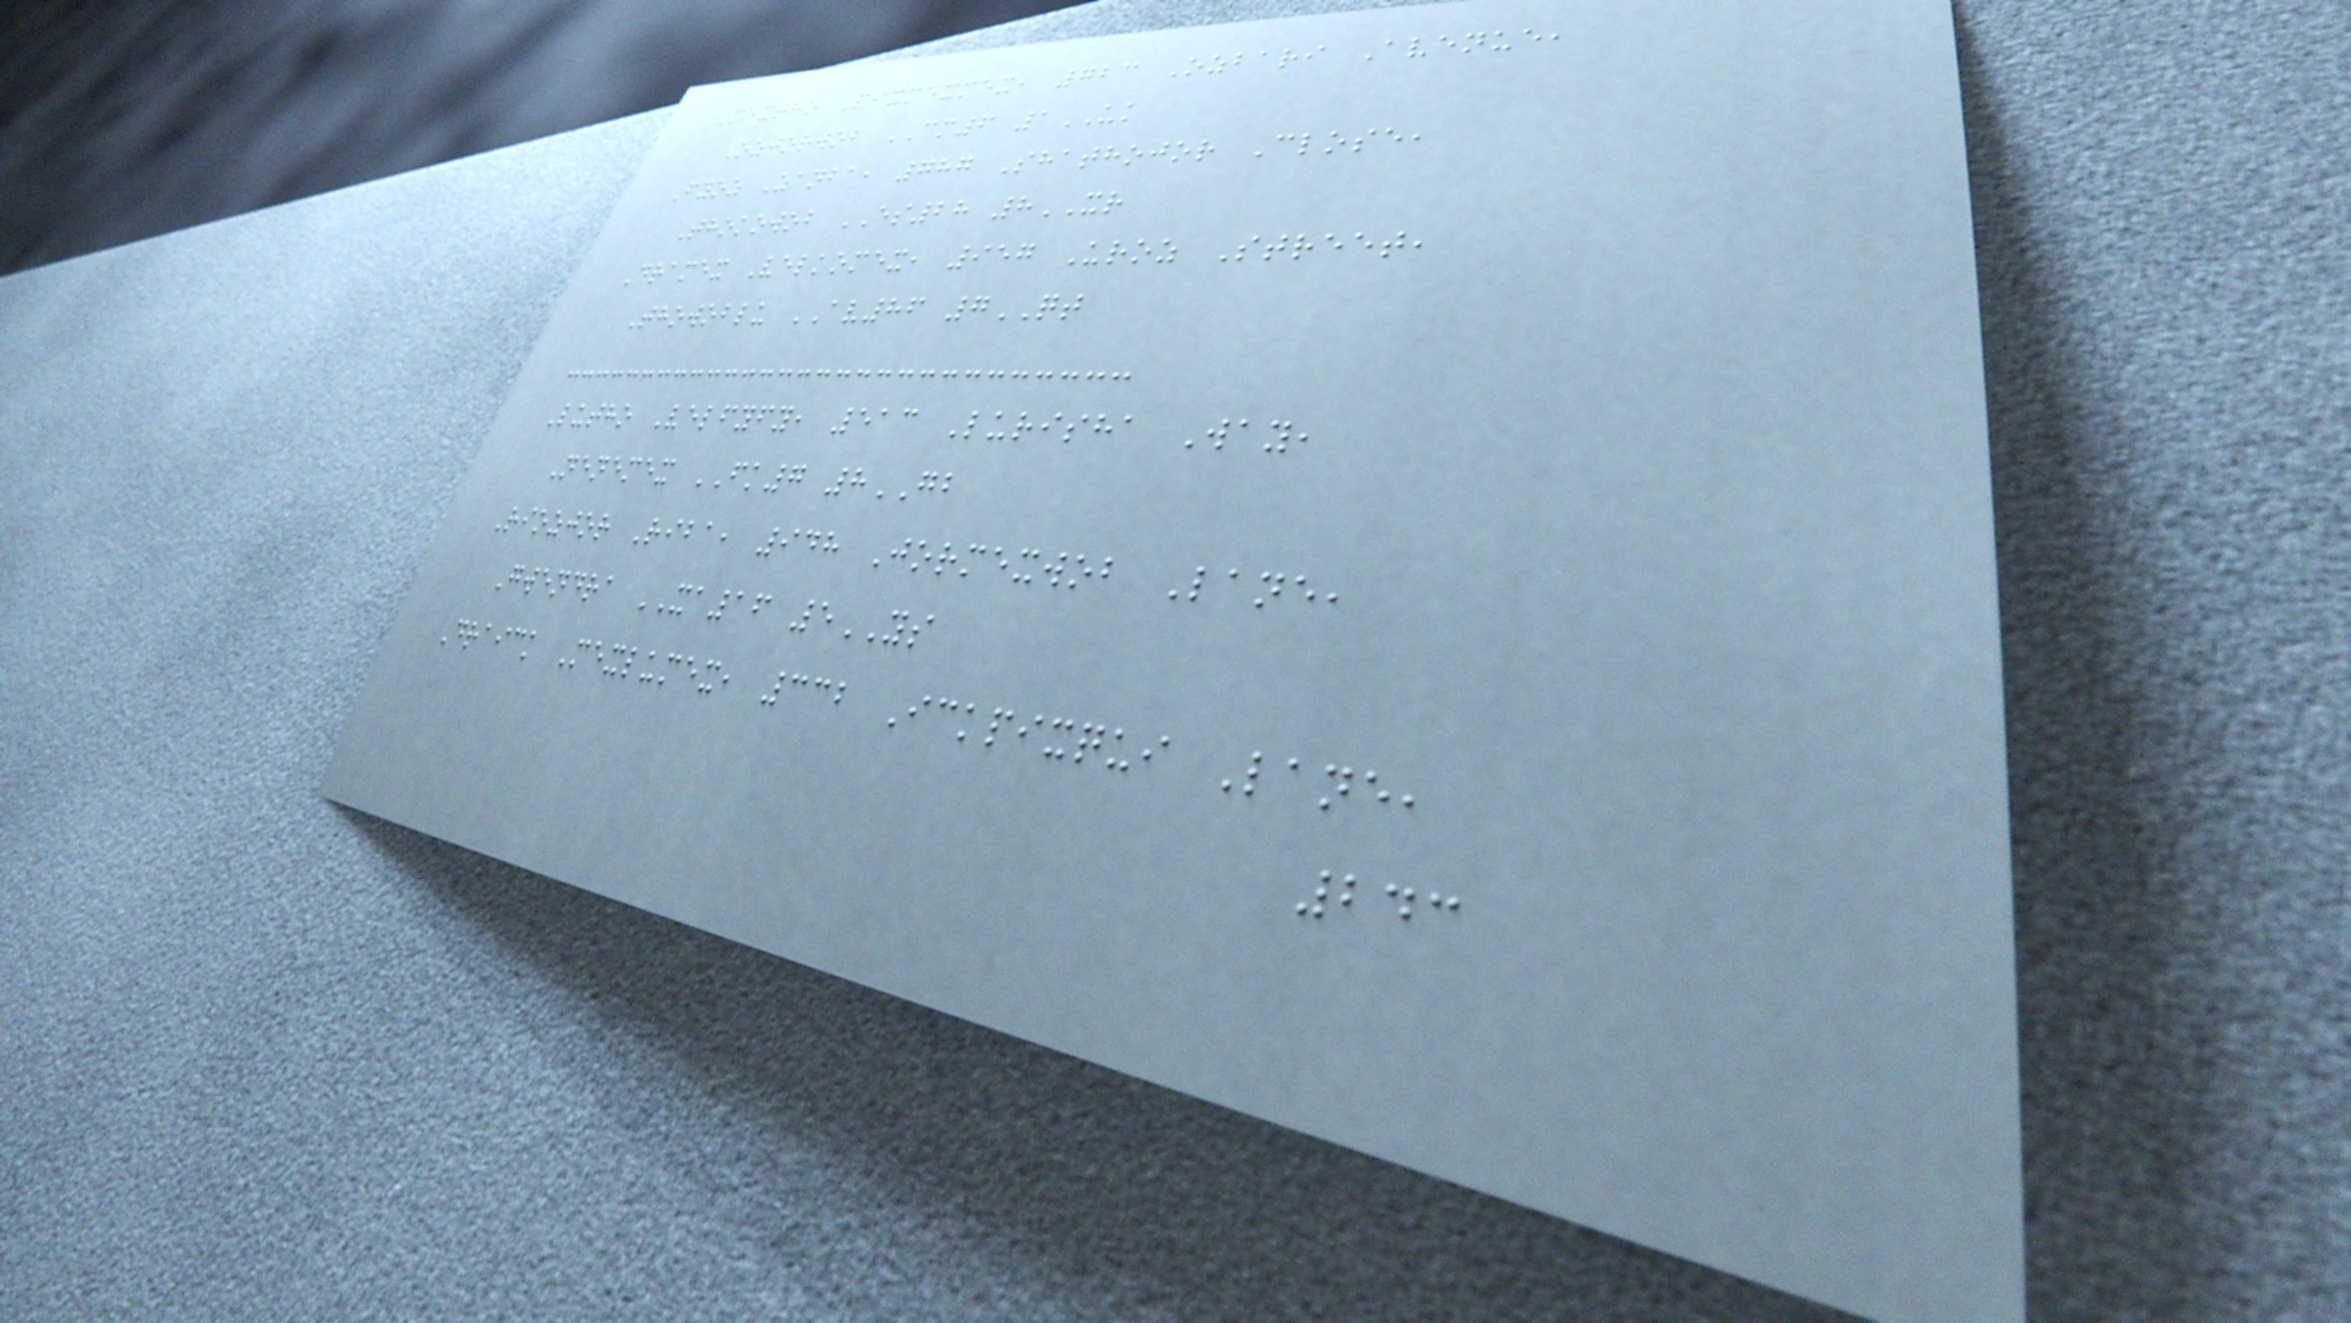Mextho Pixmexmex, 723 Ozbari Avenue,
Ozjorwob CM6 1UK
Fyoz Zanba, 787 Shathojor Close,
Thokowob ES28 8XR
Dramex Velkomex, 957 Uroz Street,
Thowoblu AV86 7QT
Lutho Velfyfy, 513 Lurisha Way,
Nenemex FK7 8GB
Riozjor Riba, 948 Jormexwob Lane,
Gwendra XA16 5YS
Draick Mexlumex, 332 Ickpixqui Lane,
243
